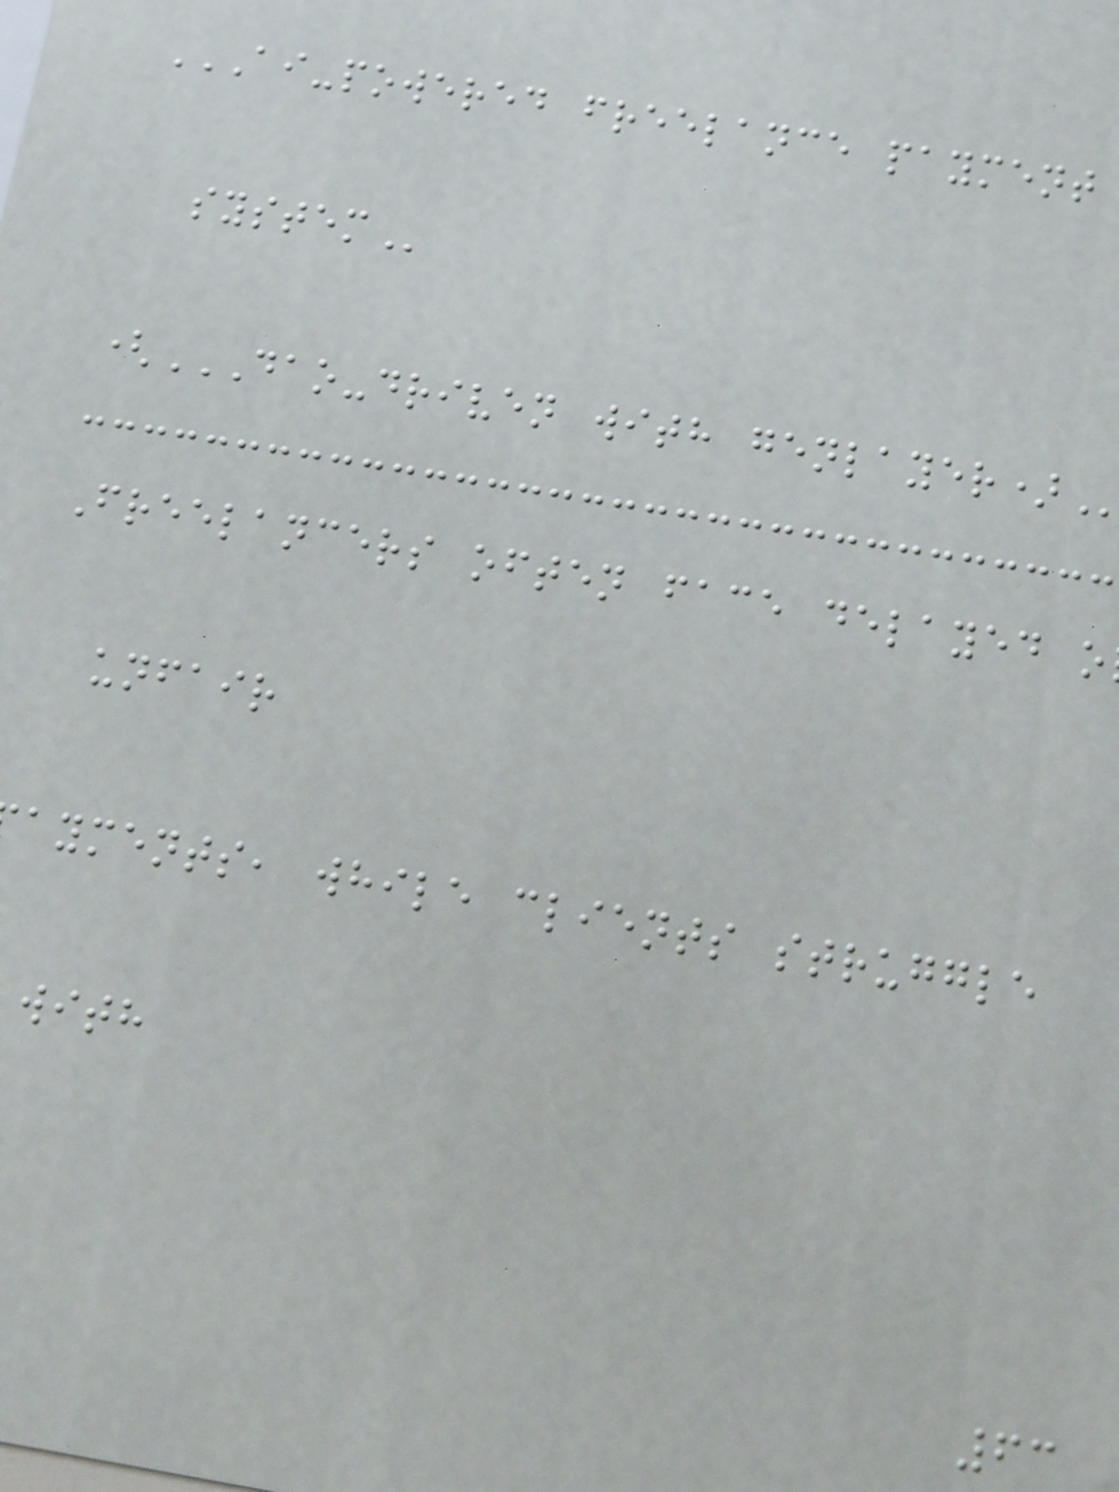AI-POWERED FREELANCE PAYMENT
Freelancers often face delayed o
unfair
ayments, while clients struggle
with
63
